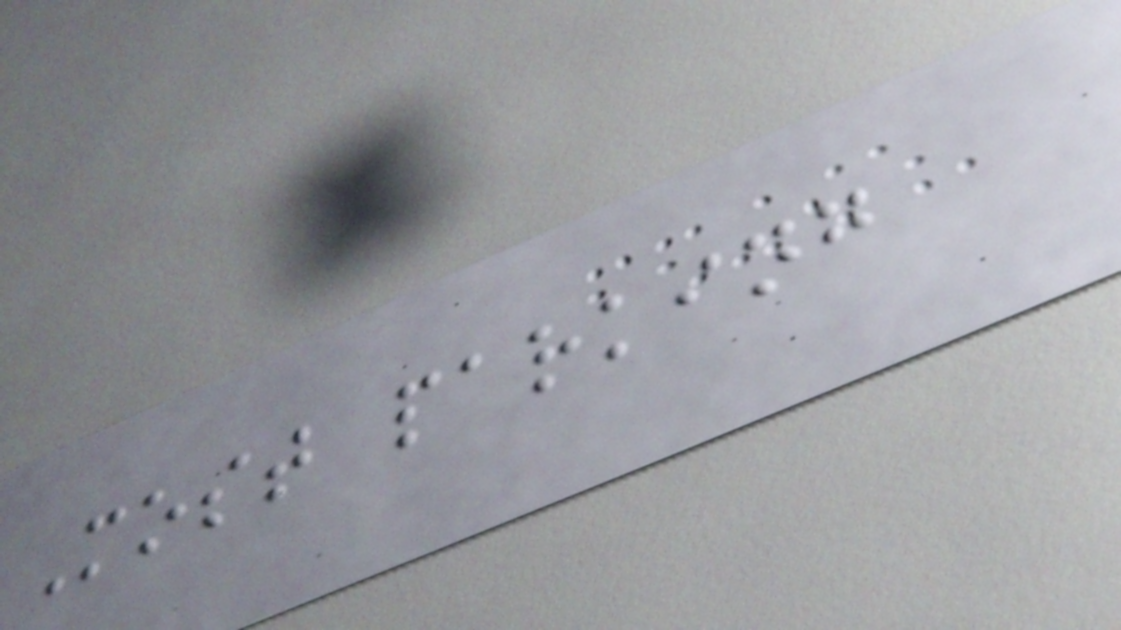Most parking
